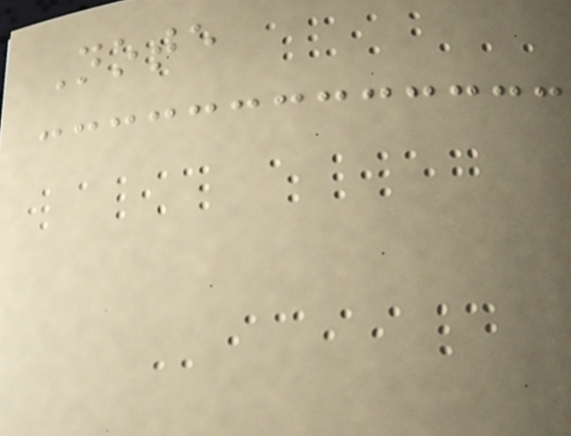Note
